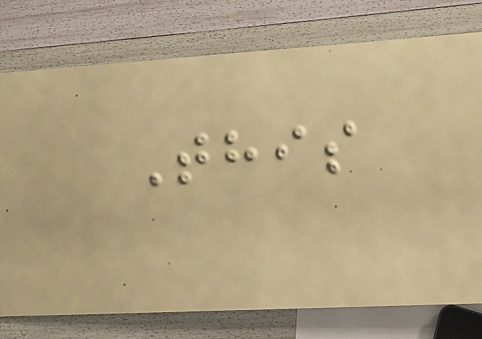This
